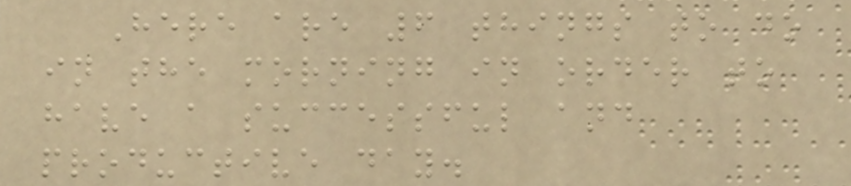Here are 6 things to do
in the morning in order to
have a successful and
productive day.
